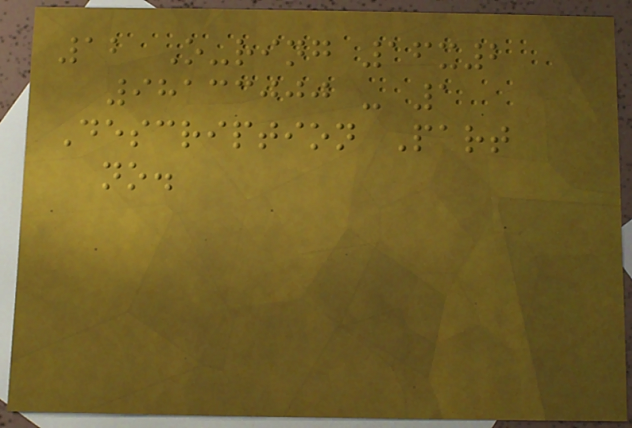12 O-ring 16x2
98133000 - 1
Description Part
no.
